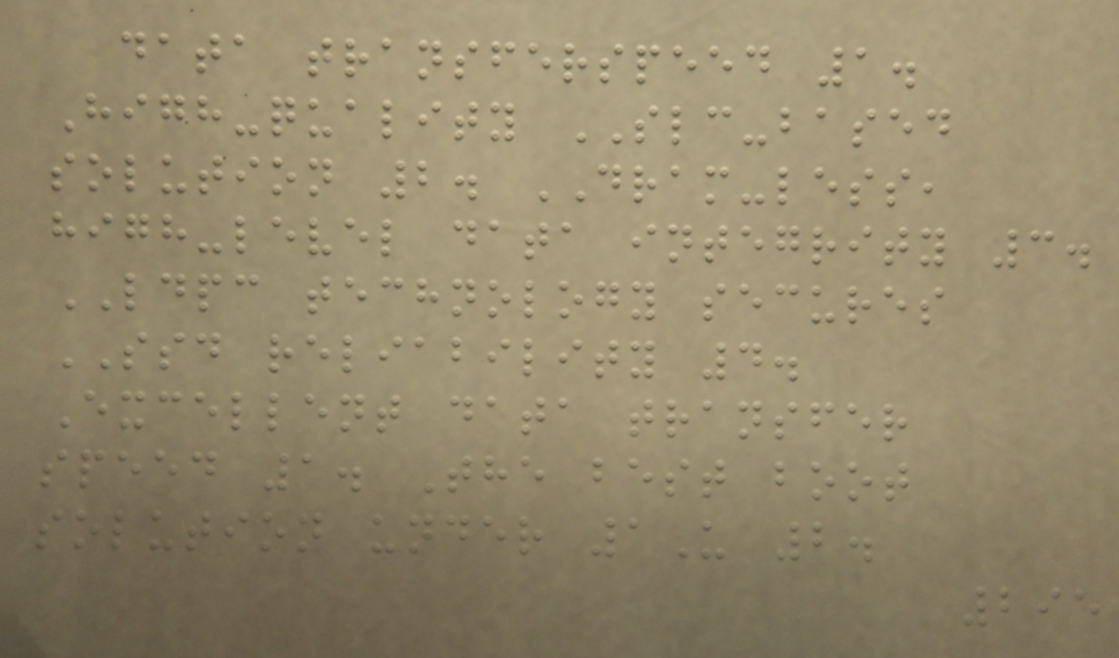data transferspeed 1.
High-quality SLC-based
solution 2. DRAM-less,
high-level data integrity 3.
LDPC technology secures
SSD reliability 4.
Excellent data transfer
speed 1. The best boot
solution under 1U 2.
295
